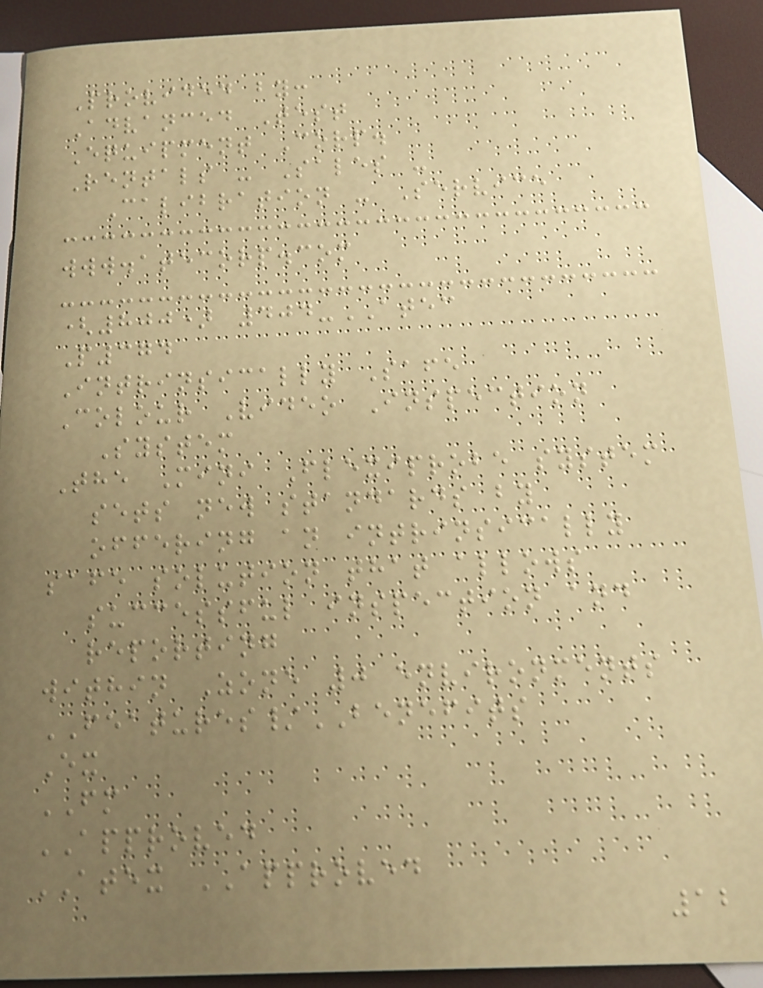Provided by:
Advanced Test
Equipment Corp.
Rentals - Sales -
Calibration - Service
www.atecorp.com
(800) 404-ATEC
P374
Intrinsically Safe
Colour Video Inspection
System
The Mini Flexiprobe system
sets new standards by
offering an intrinsically
safe solution that allows
successful inspection and
reporting
within Zone 0 environments
FEATURES/BENEFITS
Ex
FM
APPROVED
ATEX APPROVED
12
